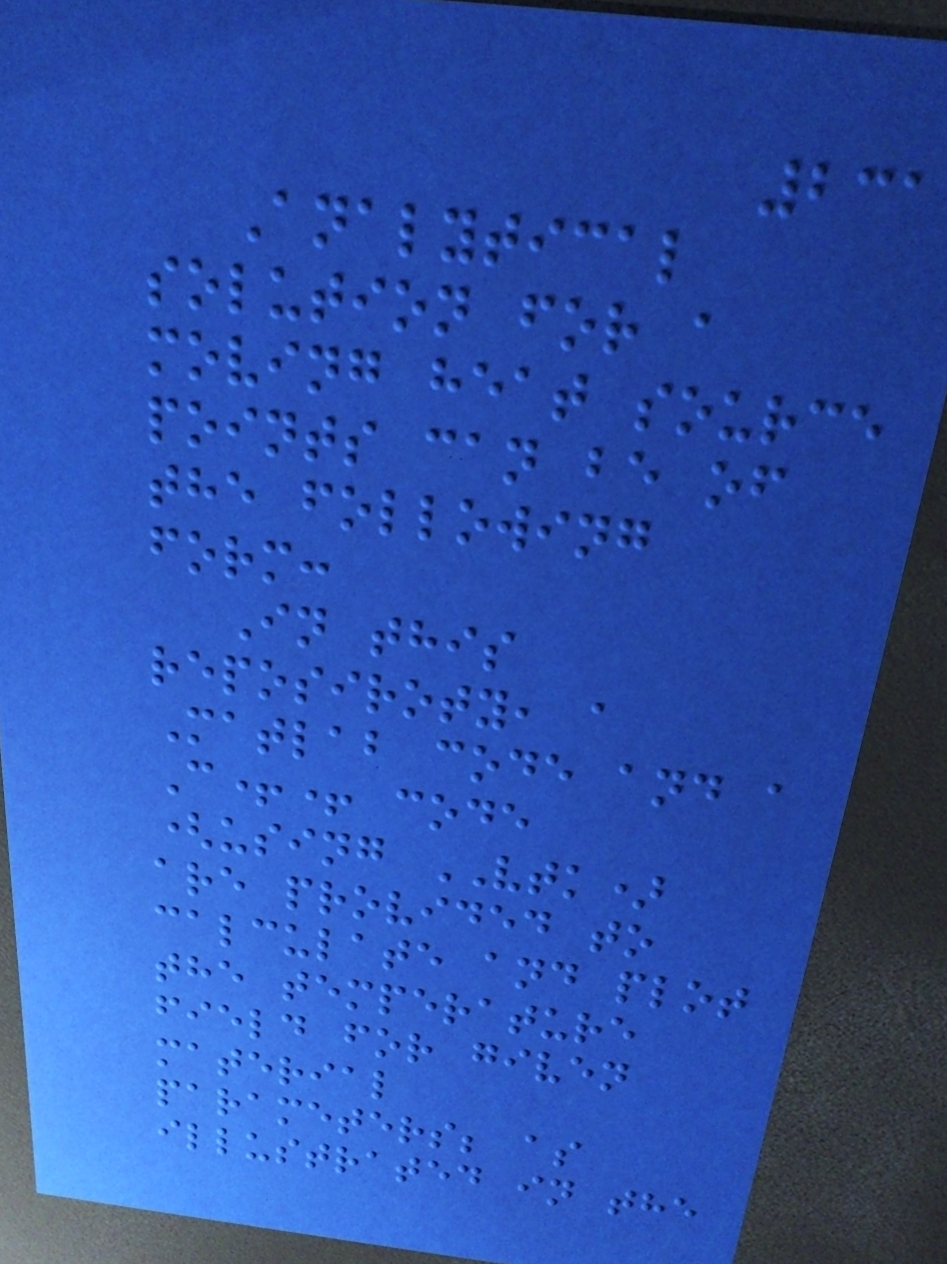231
Analytical
solution for a
moving heat source
points can be of
the following
form:
In this
reposiroty, a
Matlab code and a
C++ code
(using VTK)
are provided to
calculate and plot
the temperature
field for given
material
parameters; as
illustrated in the
